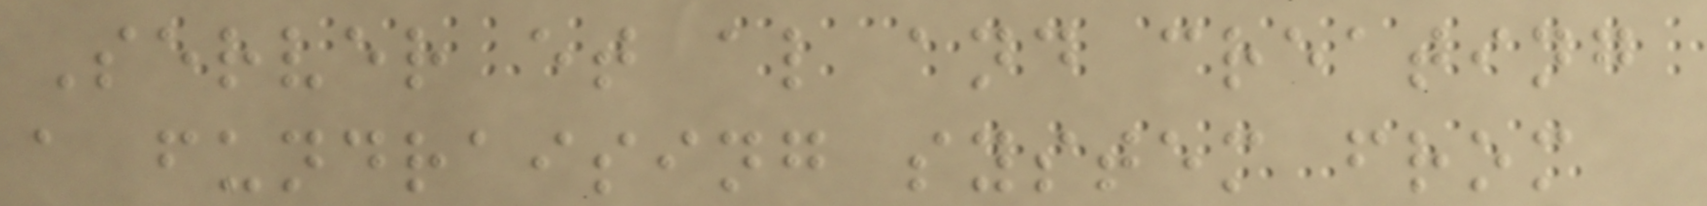Server et al and creating
a fundraising system from
